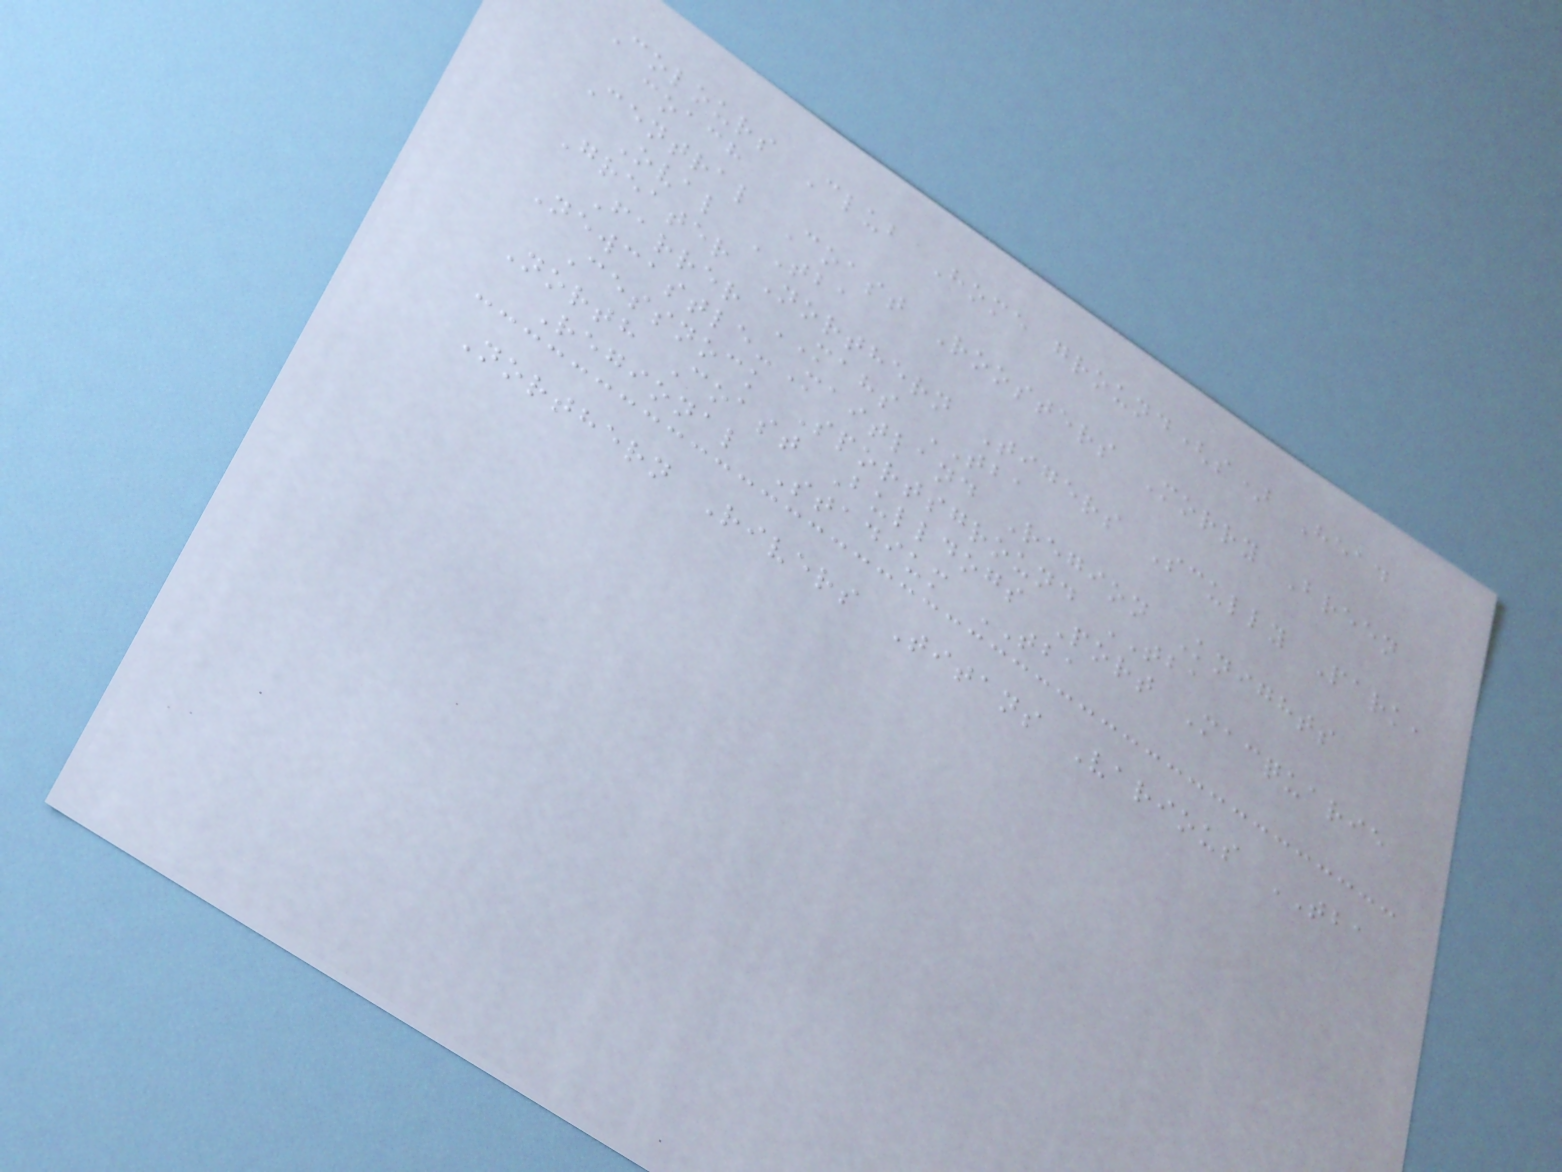Colours Club Home ground(s) Head
coach
Central Coast Roosters Morry Breen
Oval TBA
Greater Northern Tigers Scully Park,
Farrer MAHS TBA
Newcastle-Maitland Region Knights
Cessnock Sportsground TBA
North Coast Bulldogs Port Macquarie
Regional Stadium TBA
Northern Rivers Titans Various TBA
